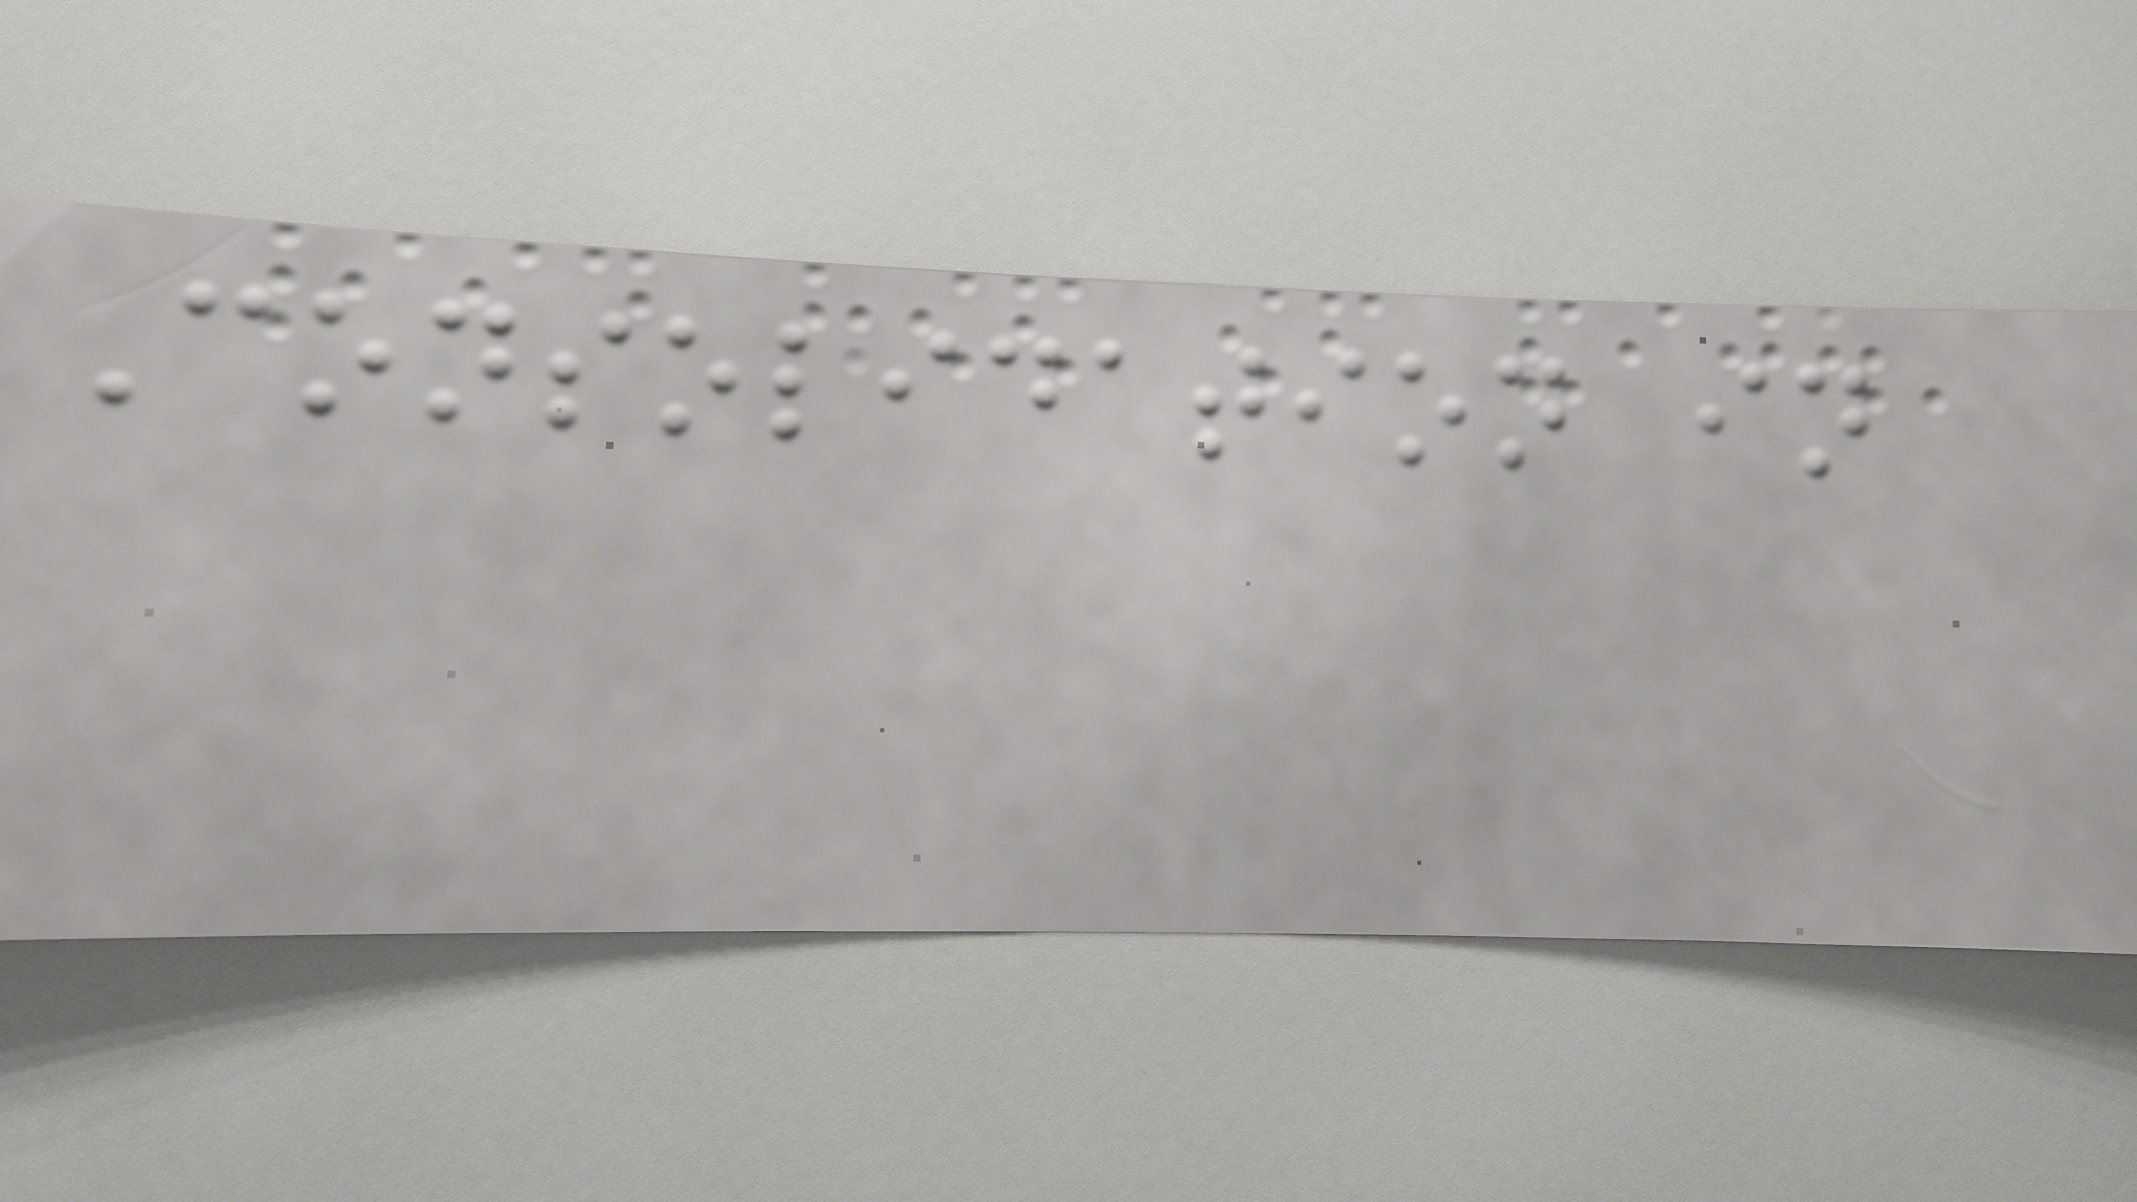Consolidation in
